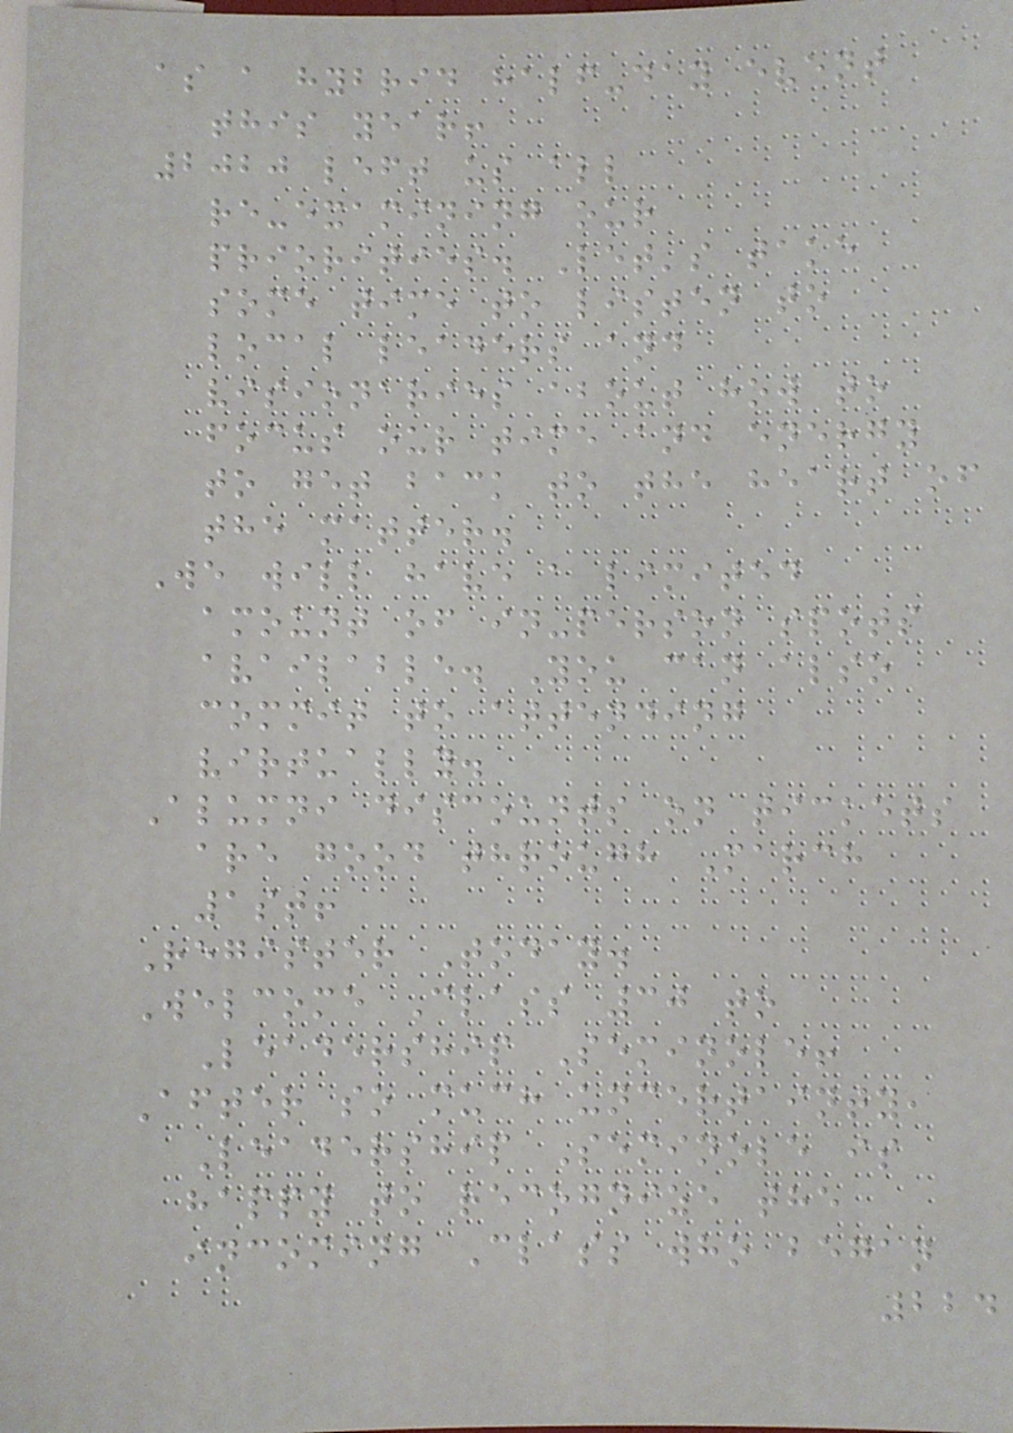as a hybrid half-day event
this year!
2020 left us all
re-examining our
priorities. Let's take
some time to listen to
local leaders and
visionaries about how to
focus our time and energy
to get back to the heart of
the matter.
We will have a limited
amount of in-person spots
available. You can also
commit to attending
virtually.
Alumni discounts on tickets
are good through March
1st!
Register Today.
Welcome Class 30 to
Leadership Seminole!
After so much uncertainty,
Leadership Seminole is
happy to recognize the
incoming Class who began
224
